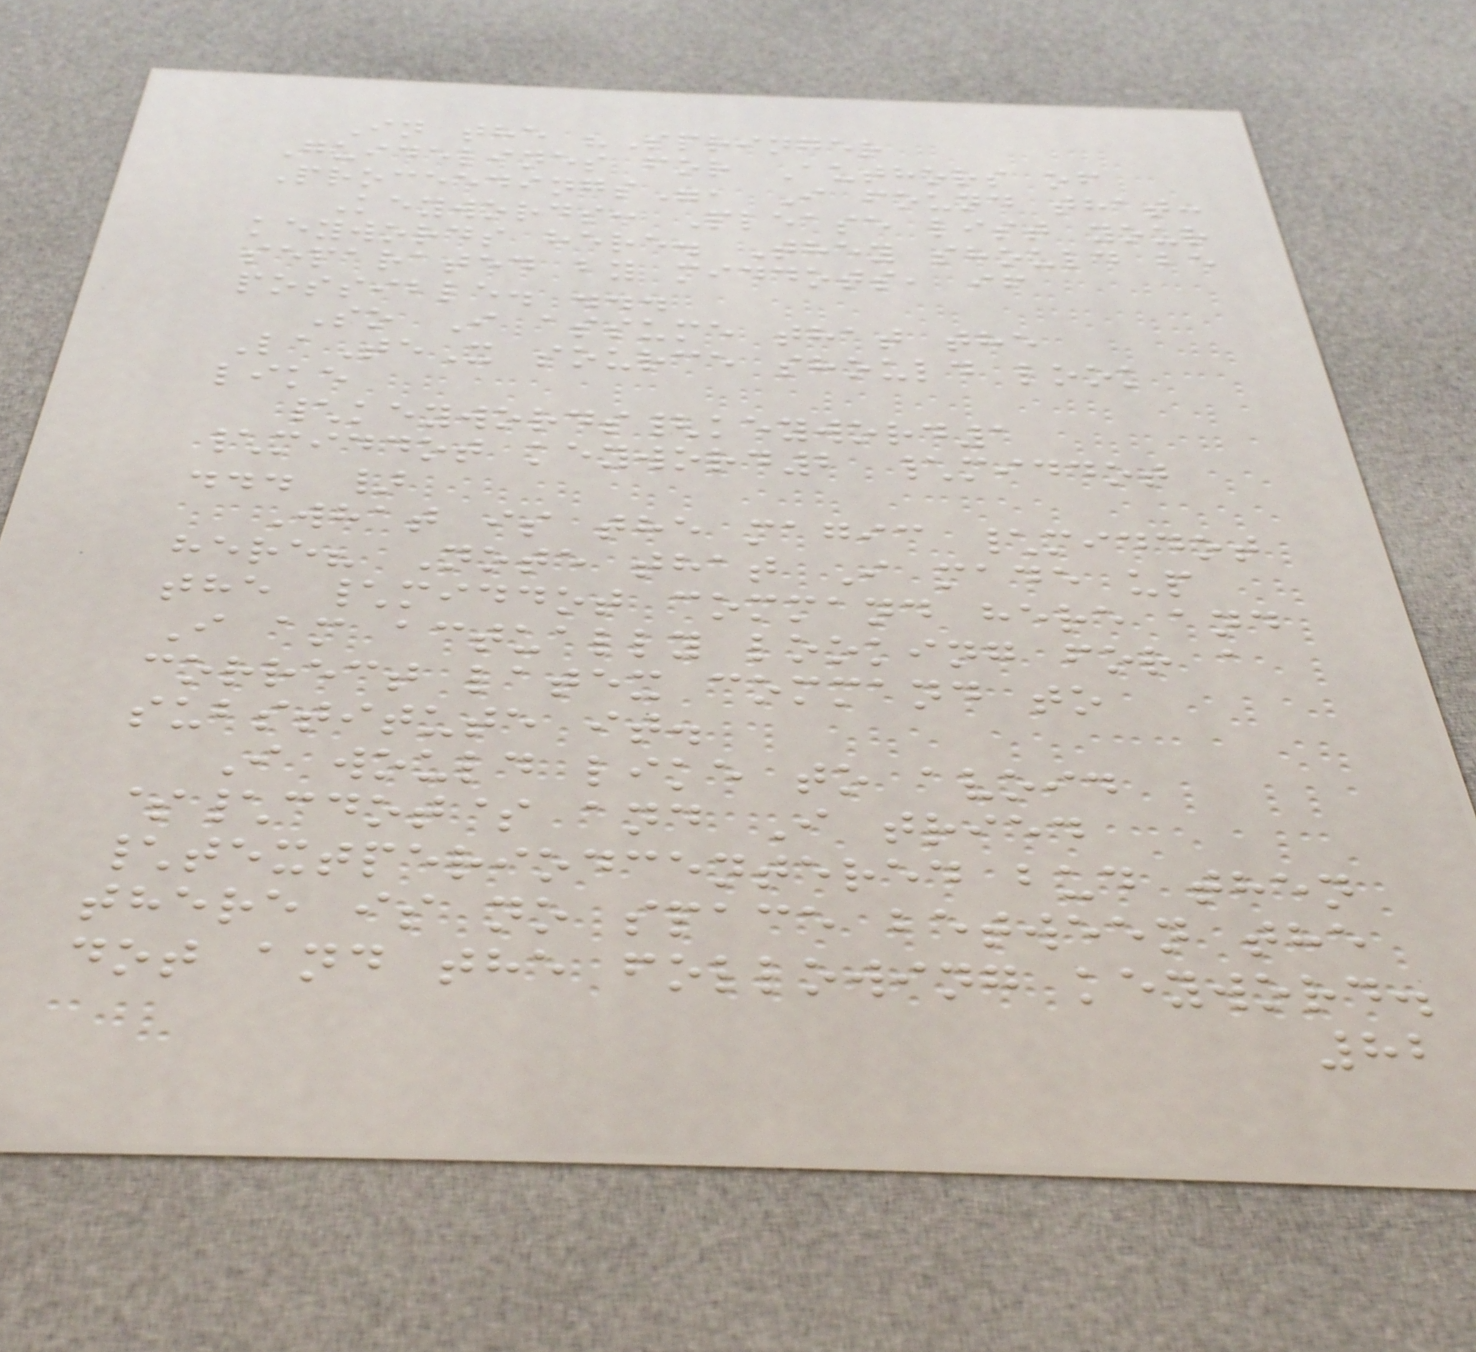In the "Springer
Guidelines for Authors of
Proceedings", I found that:
Keywords: Please list your
keywords here. They should be
separated by middots, if
possible. ...
So I assume that the
LaTeX source should look
like
\keywords{keyword1
\middot keyword2 \middot
... }
What is the magic \middot
here? Note that I made up
the \middot command here and
I am actually looking for a
correct latex command to
substitute it.
I would like to avoid
$\cdot$ and I tried
\textperiodcentered bud then
there is no space between the
dot and the following keyword.
82
